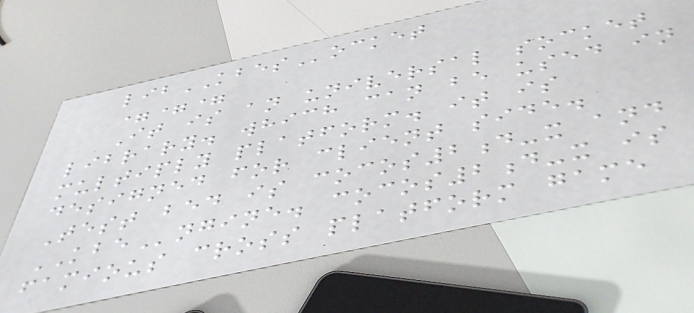libKBESocket
===
It is an universal socket
library. which can be used in
multiply platform. it is
designed for client side.
Test bed is cocos2d-x and
KBEngine. cocos2d-x is
famious cross platform game
